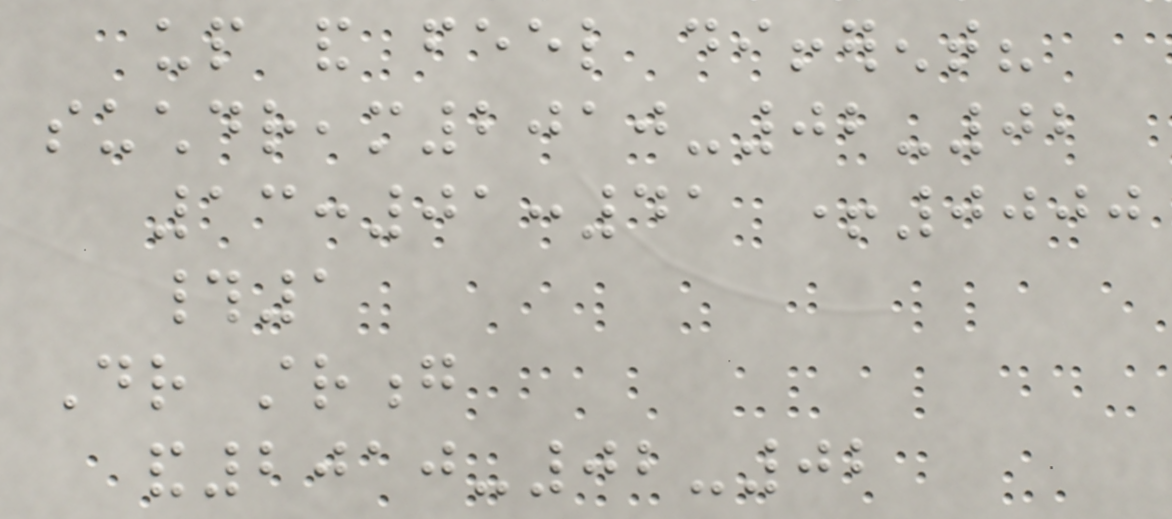up and feel different?
suchdream2010-02-02
13:01:41 +0000
#1
Dr strong
and2010-02-02
